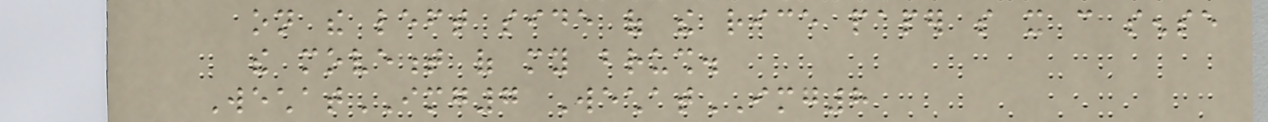on the left side of the rice paper so it can sense
the movement of my brush.
WechatIMG7 WechatIMG8
